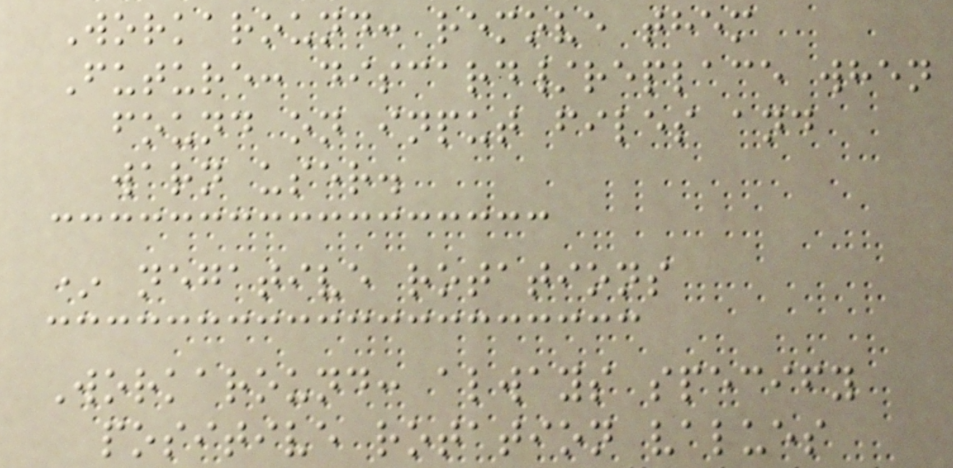Workaround: remove them
Future: discard/replace when
found on input files and
warn user.
* negative rotations
Workaround: always specify
positive rotation values
